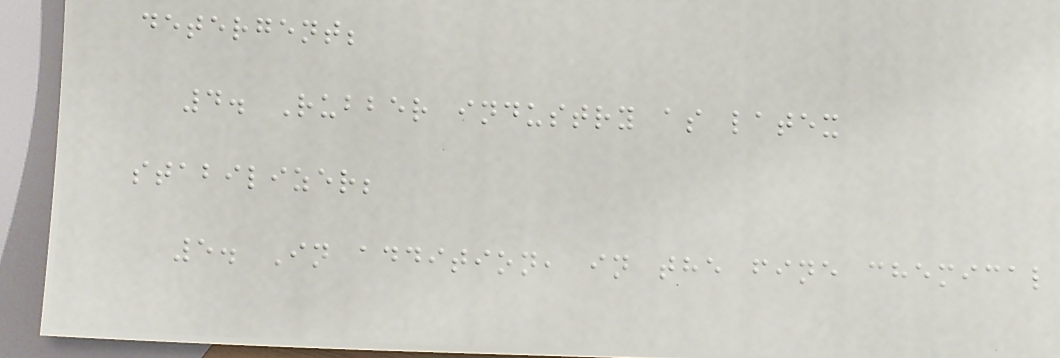detergent;
4. Rubber industry as latex
stabilizer;
5. In addition, in the fine chemical
